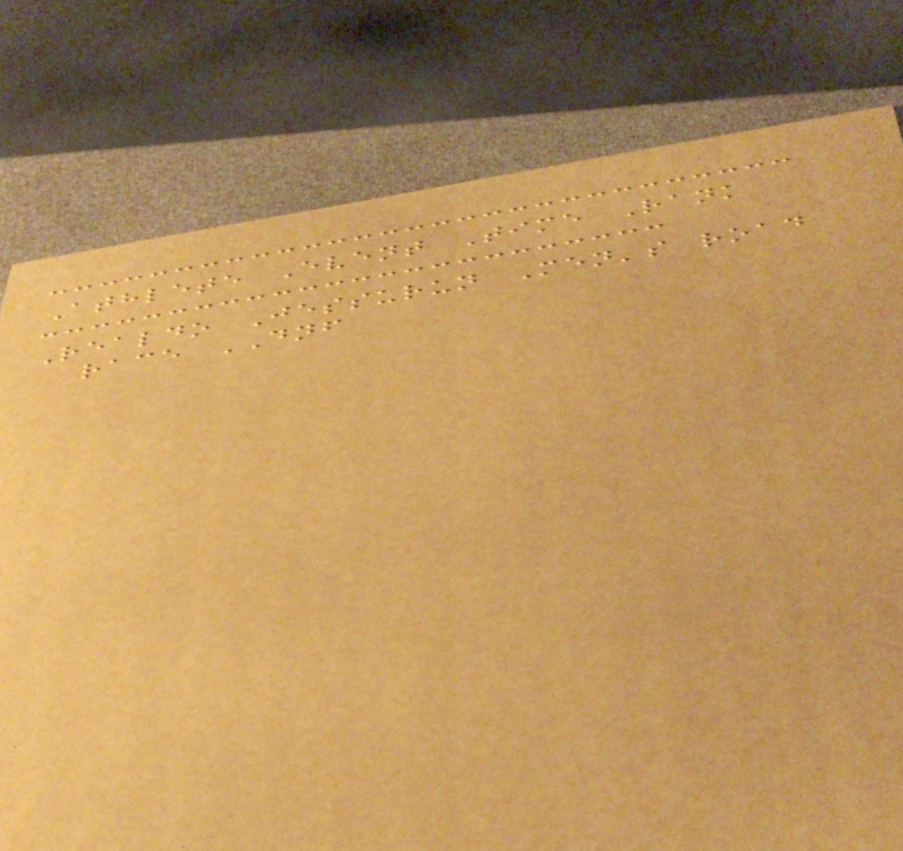Athlete Event Time Rank
Realdo Jessurun Men's road
race DNF
